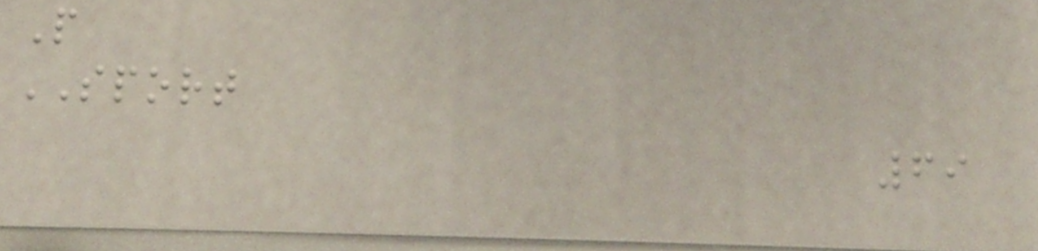P
SPORT
69
